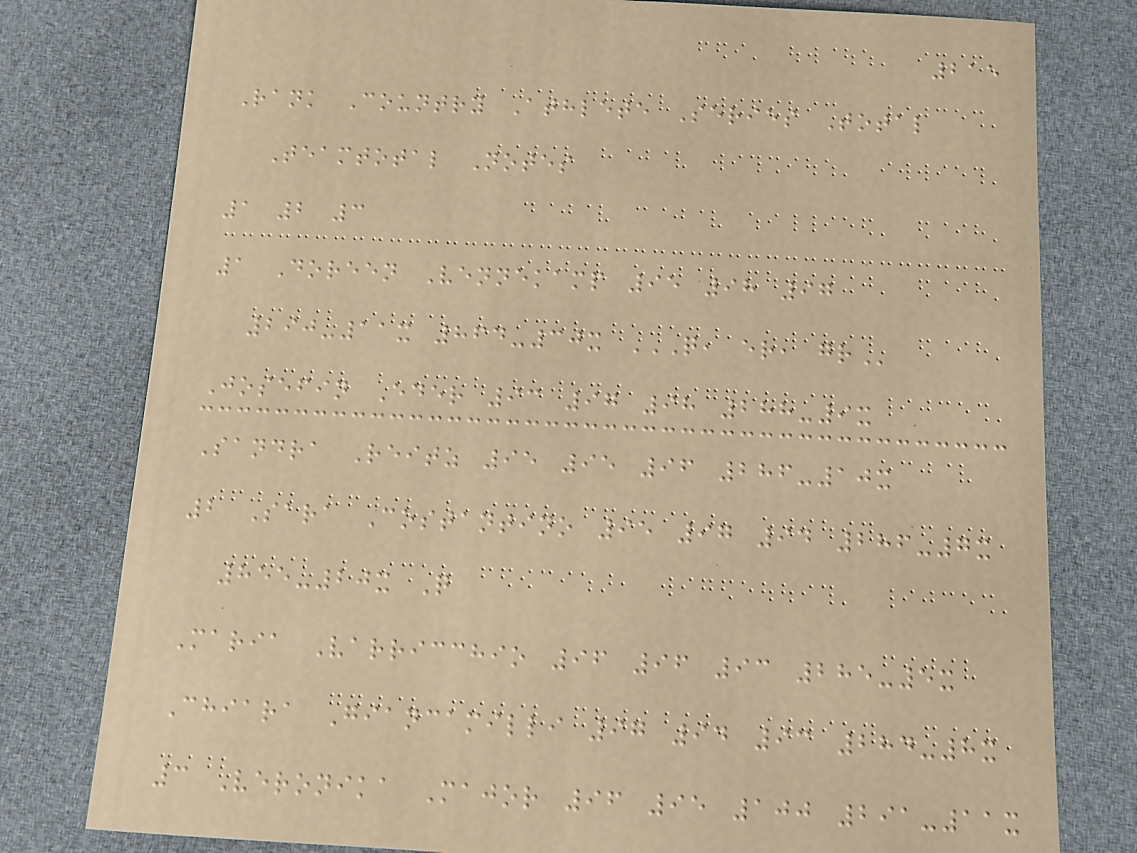215
Rank Country Athlete Series Total
Teamtotal Notes
1 2 3
1 Doreen Vennekamp 95 98 97
290-11x 864-30x Q, ER, GR
Josefin Eder 93 97 98 288-9x
Sandra Reitz 95 95 96 286-10x
2 Sara Costantino 95 97 94 286-7x
855-20x Q
Maria Varricchio 96 96 93 285-5x
Chiara Giancamilli 97 94 93 284-8x
3 Veronika Major 96 95 100 291-11x
